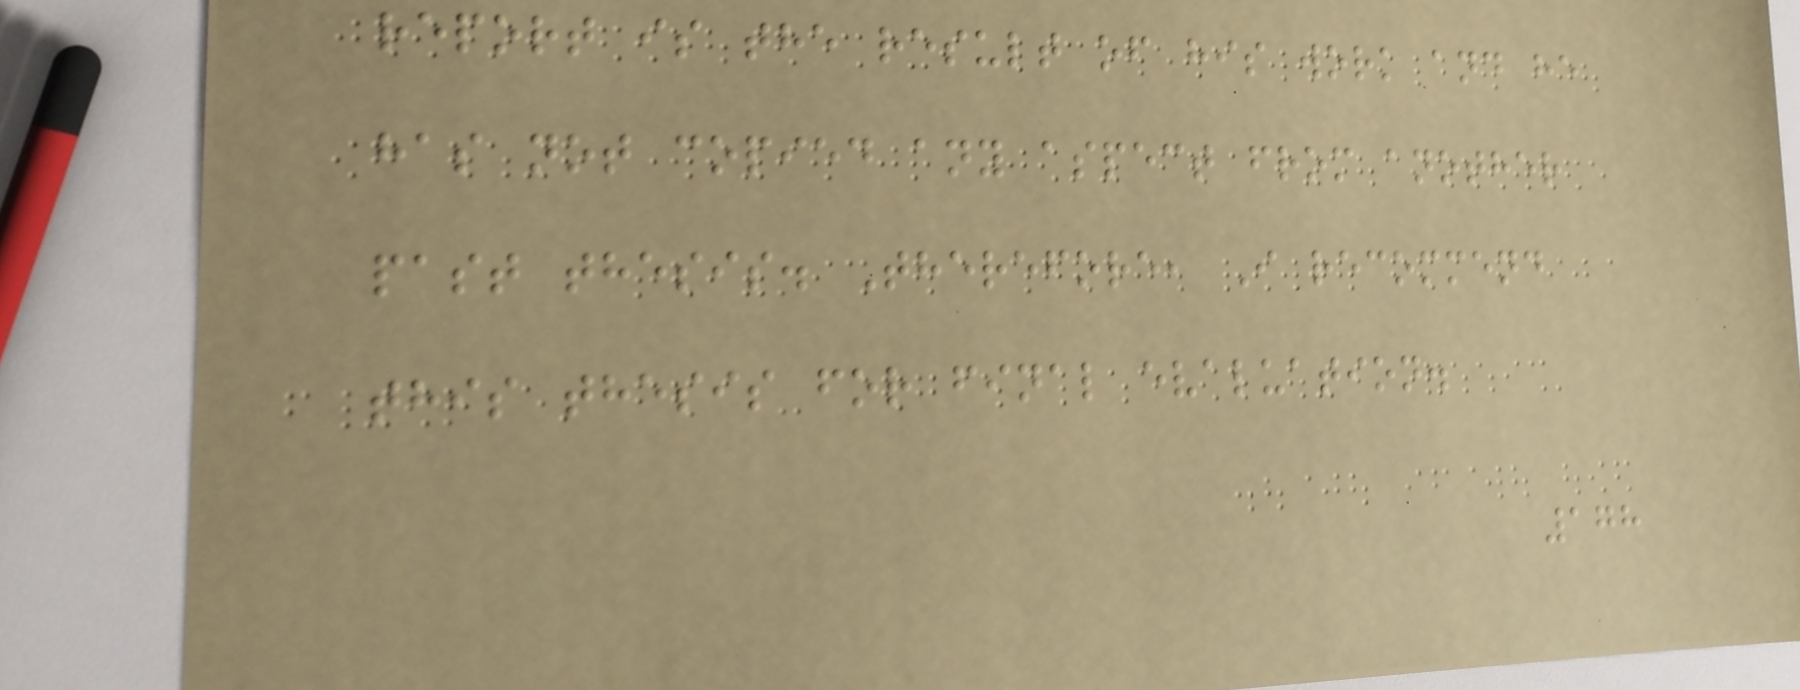report is the result of his work and he
has not copied any aspect from another
past thesis. Therefore, I recommend
this thesis for final evaluation.
178
